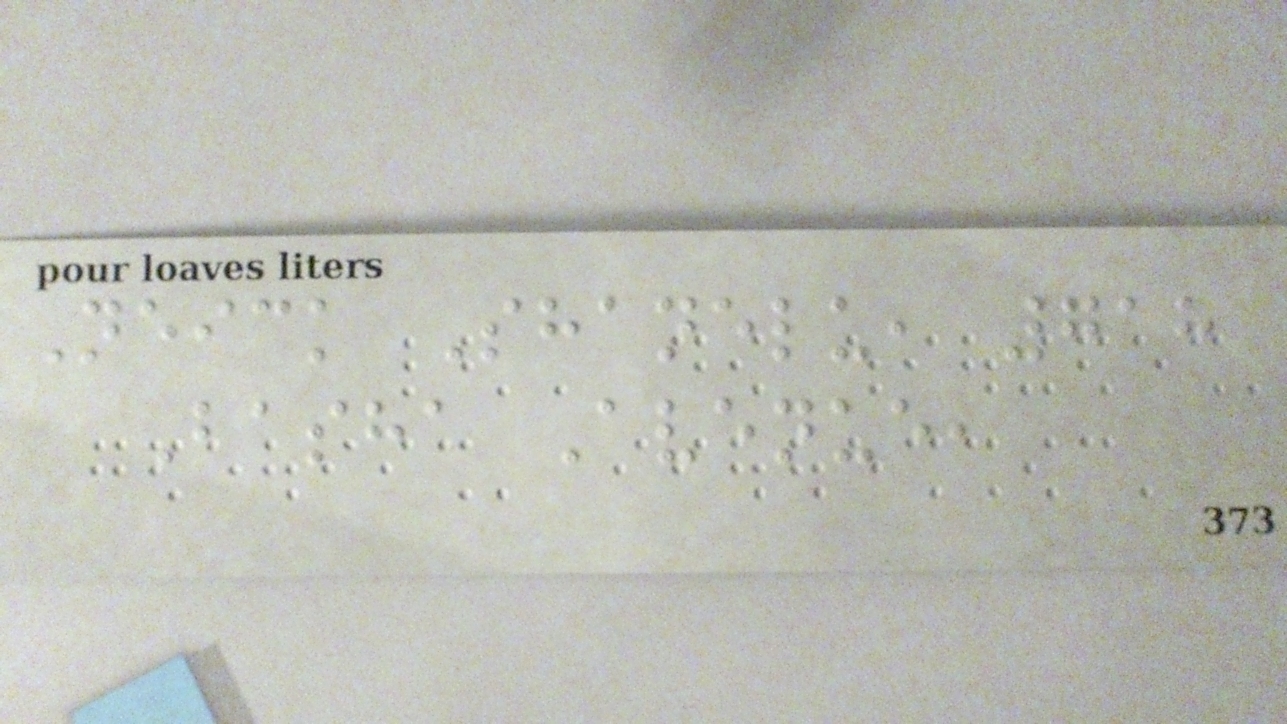Neick Shanelu, 718
Basha Avenue,
